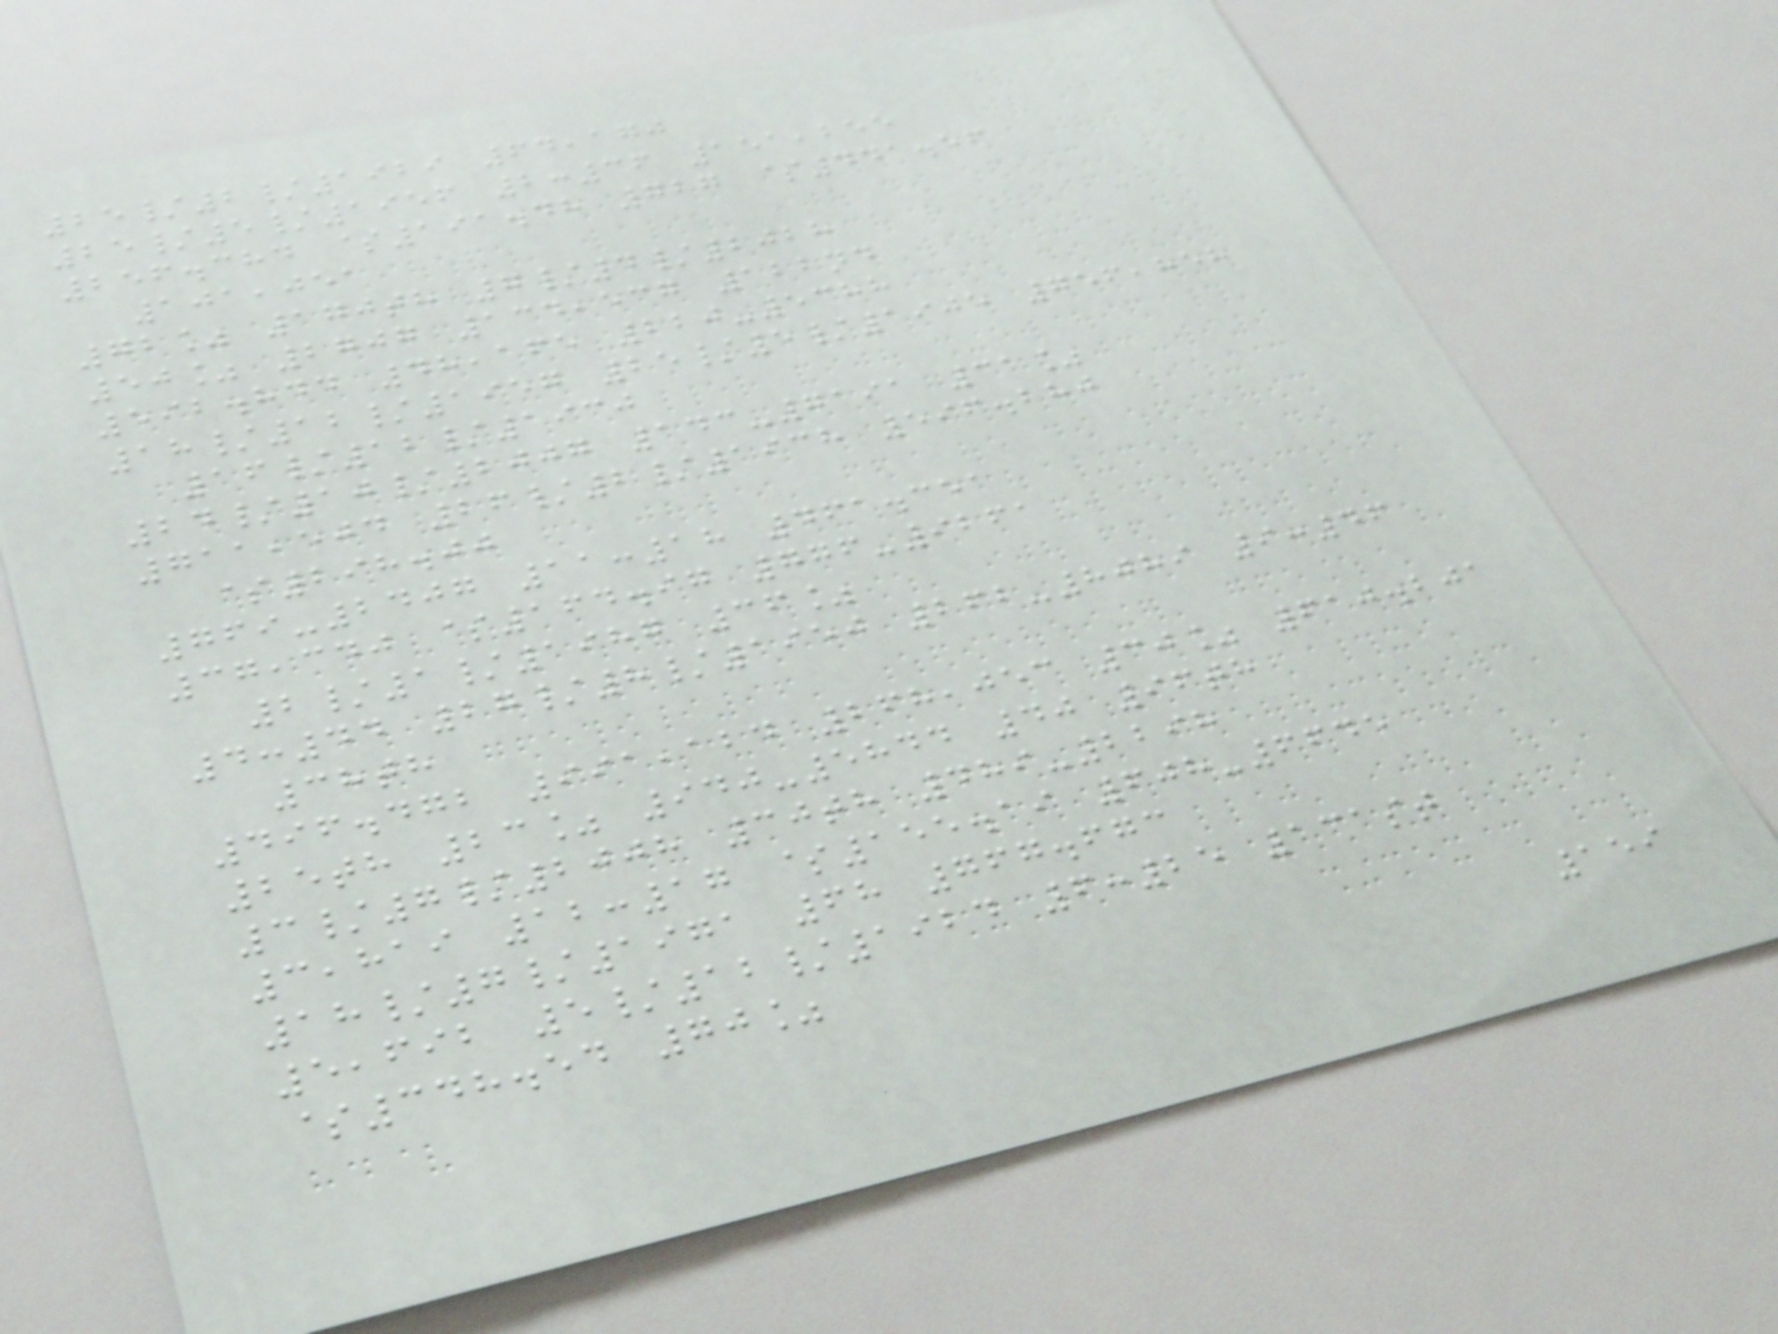25/2/1929 64,170
25/5/1956 2:36 151,255
256.384 $191.48 727 $441.56
101,051
72% 170th 7/4/2028
50% 2707 134,537 122nd
592.844 48,165 220-5388
18/12/1957 25/5/1905 756,858
16/12/1930
24/10/2007 143-7191 31%
711,504 26/2/1938 596.280
$298.00
769-2407 11:18 461.351
37,340 $164.97 776-9261
2/1/1987 36%
4:44 27/8/1950 262-8089 9:46
38th
496.472 991,124 268,053 30% 610.201
25th 23% 940-5844 40 96th
3/7/2008 30th 489-2298
3,819 12:17 $155.19 608-6645
18/7/1971 68 767.673
5,692 5/12/1924 6:25 131st
$348.54 70%
159
